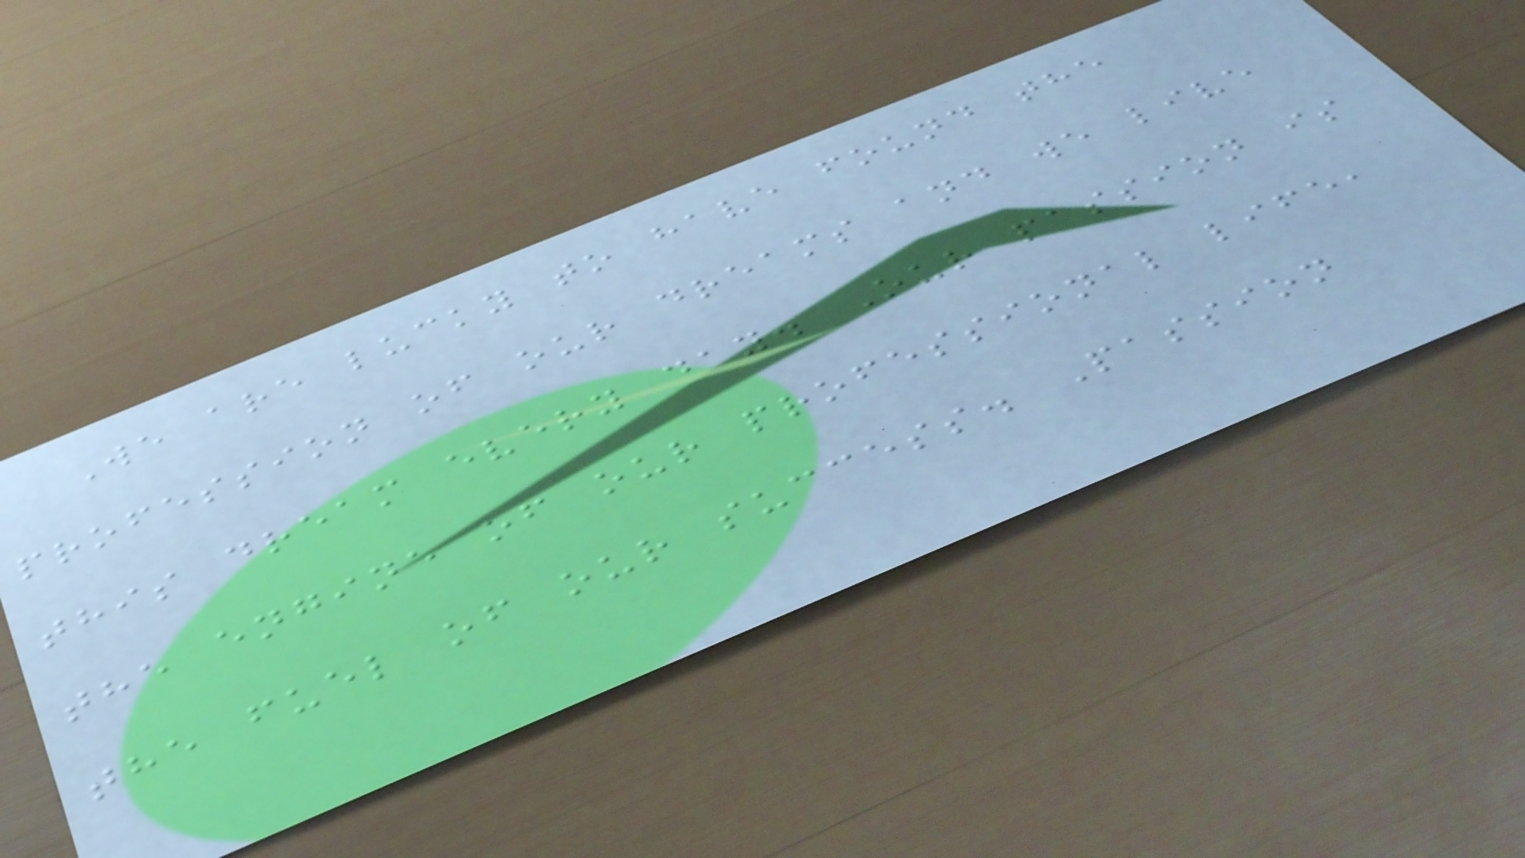We are lucky to have found the
profession of our dreams and we live
this dream every day. Our passion is
the engine of our professional life,
the fuel of our success. Passion
